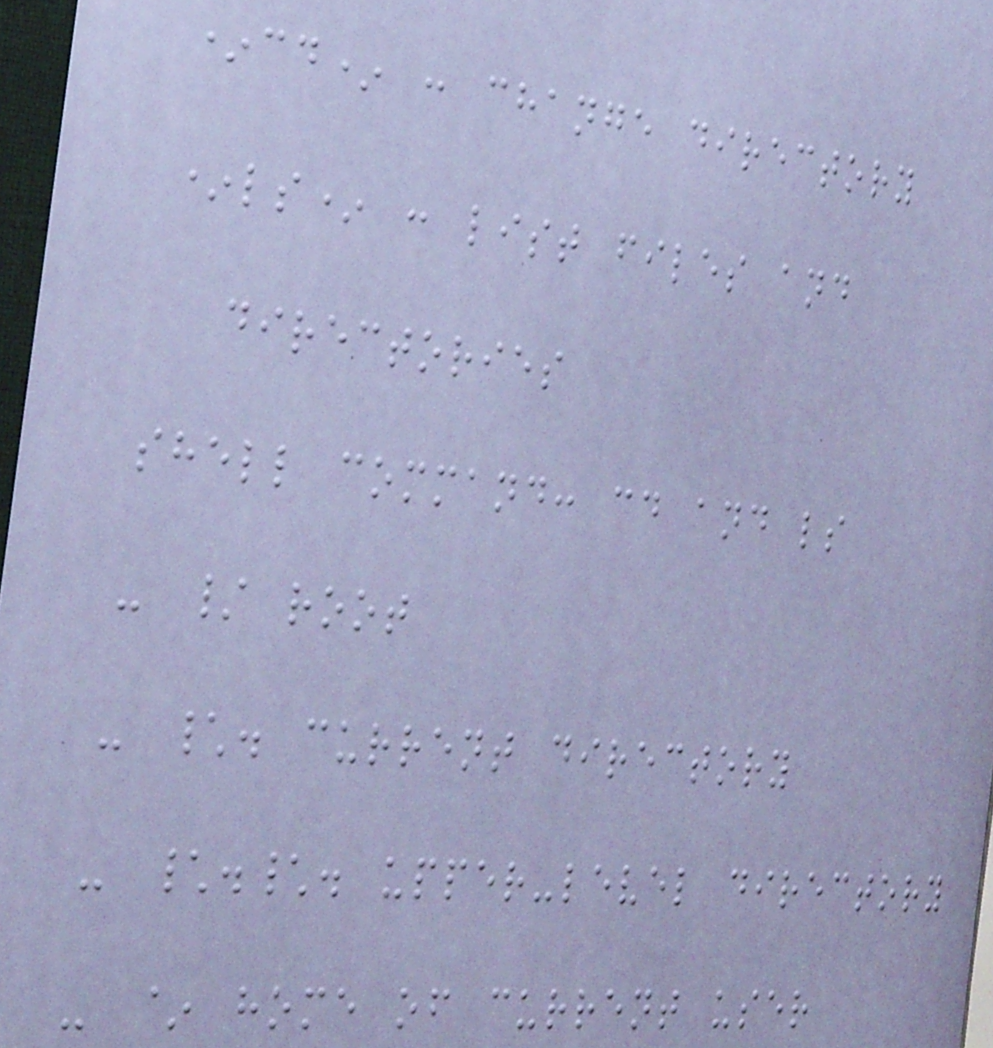*cd* : change directory
*ls* : list files and
directories
shell command: cd and ls
- / root
- \. current directory
- \.\. upper-level directory
- ~ home of current user
